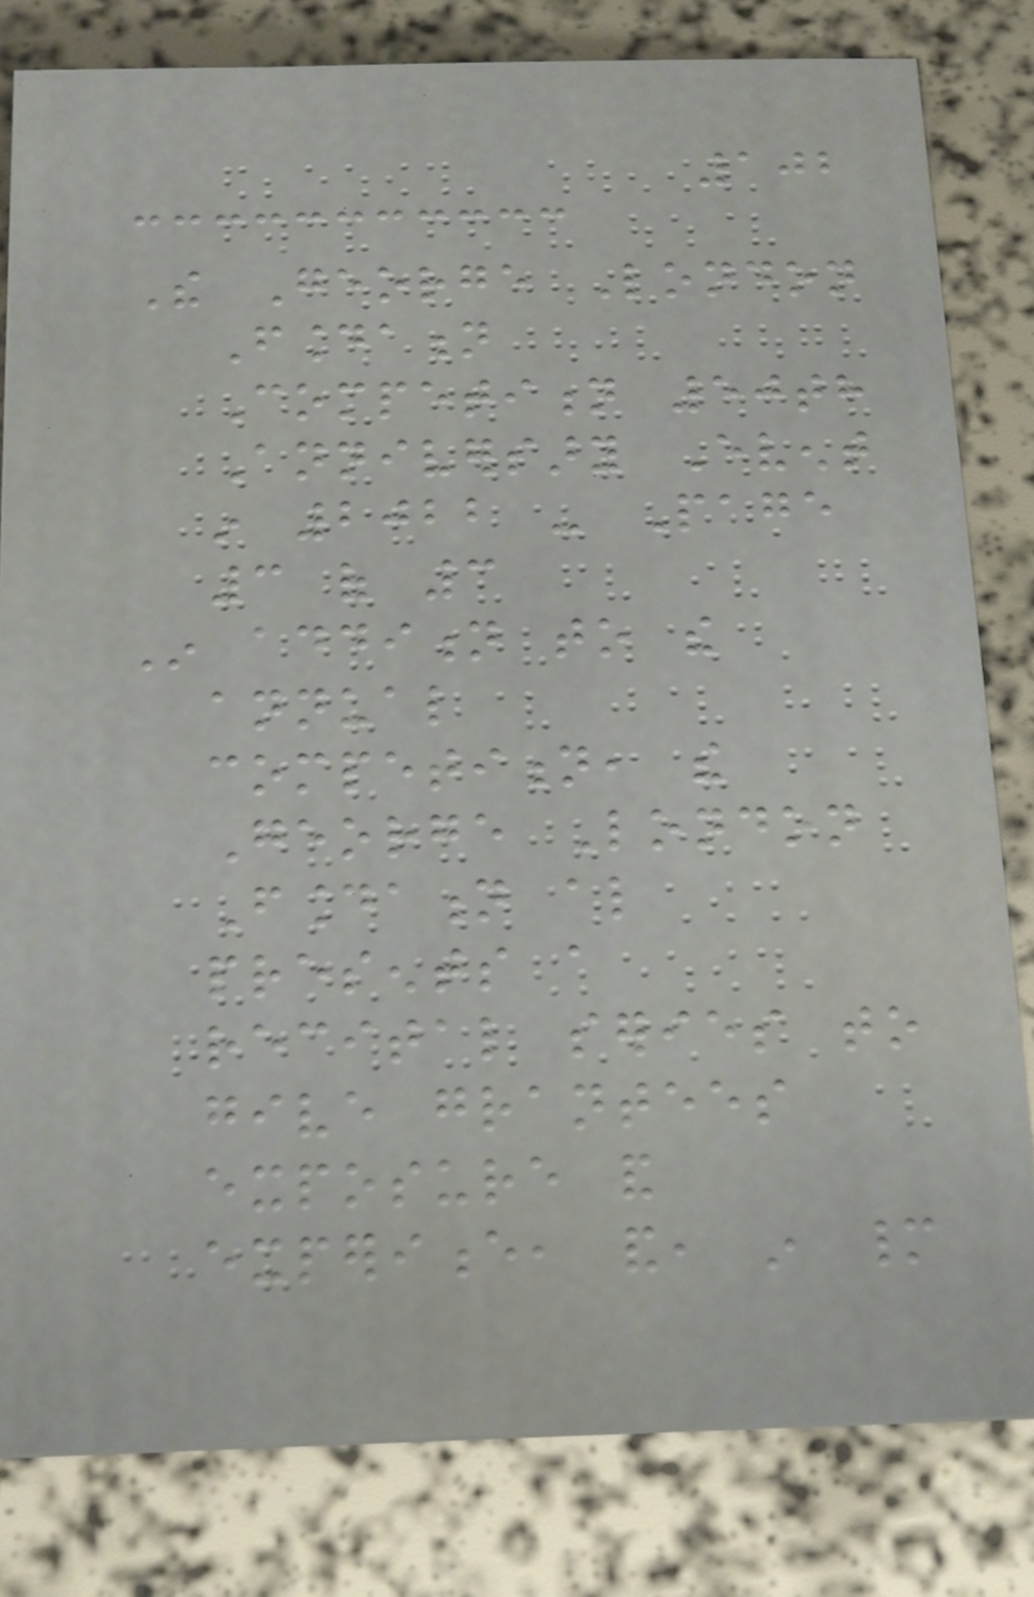102
The George London
Foundation
Competition 50th
Anniversary Event
in 2022 - Page
3 of 3
In addition to the
annual
competition, the
George London
Foundation also
presents a
recital series to
give grantees
exposure and
experience, and, in many
